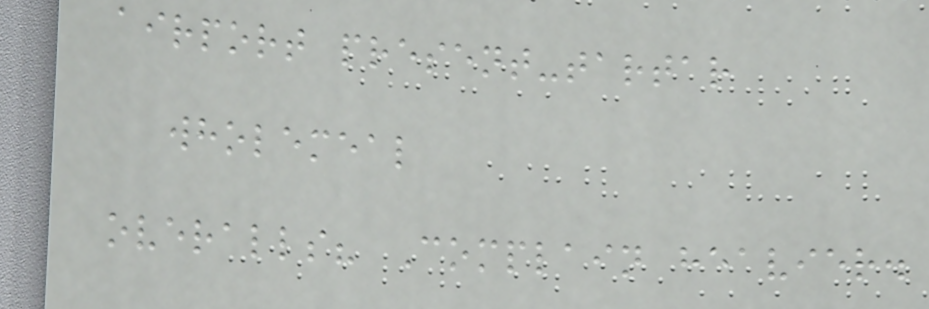airport present-tartar
wholemeal
overalls? Complain heavier.
